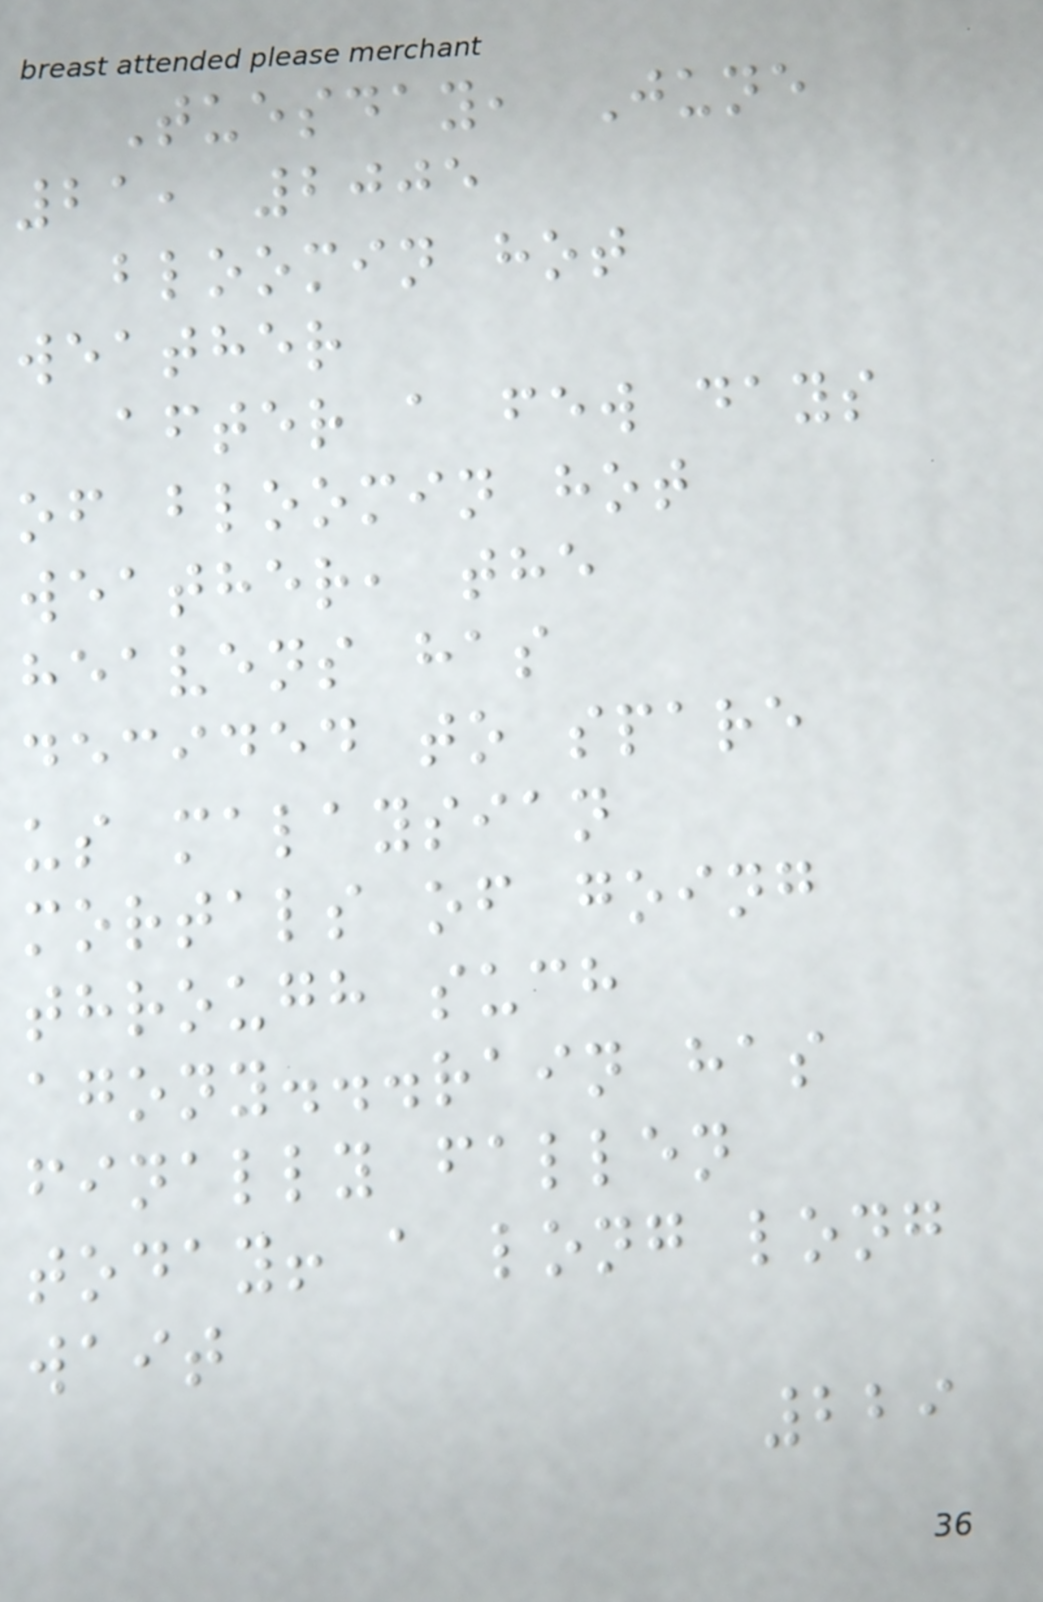Tuesday, June
21, 2005
bloomin hot
weather
after a few days
of bloomin hot
weather, the
heavens has
decided to spare
us malaysian
mortals of going
through such
agony...rain has
finally fallen
today! a long long
wait
229
